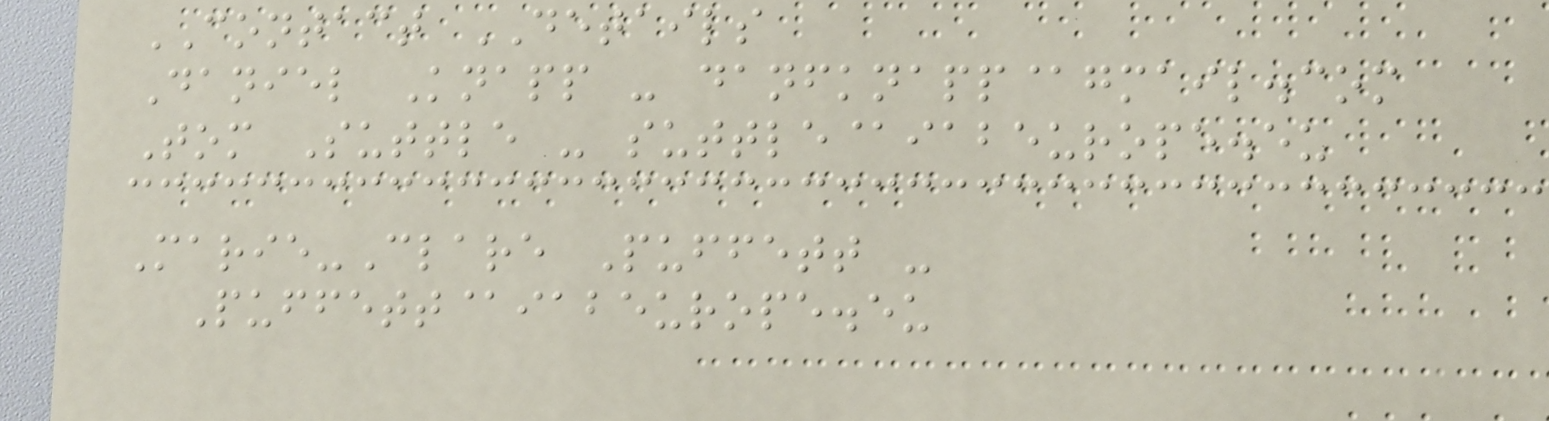CONTACT DETAILS
Daniel Knapp - danfknapp@gmail.com
Tom Suttle - suttle@iabeurope.eu
Marie-Clare Puffett -
Puffett@iabeurope.eu
